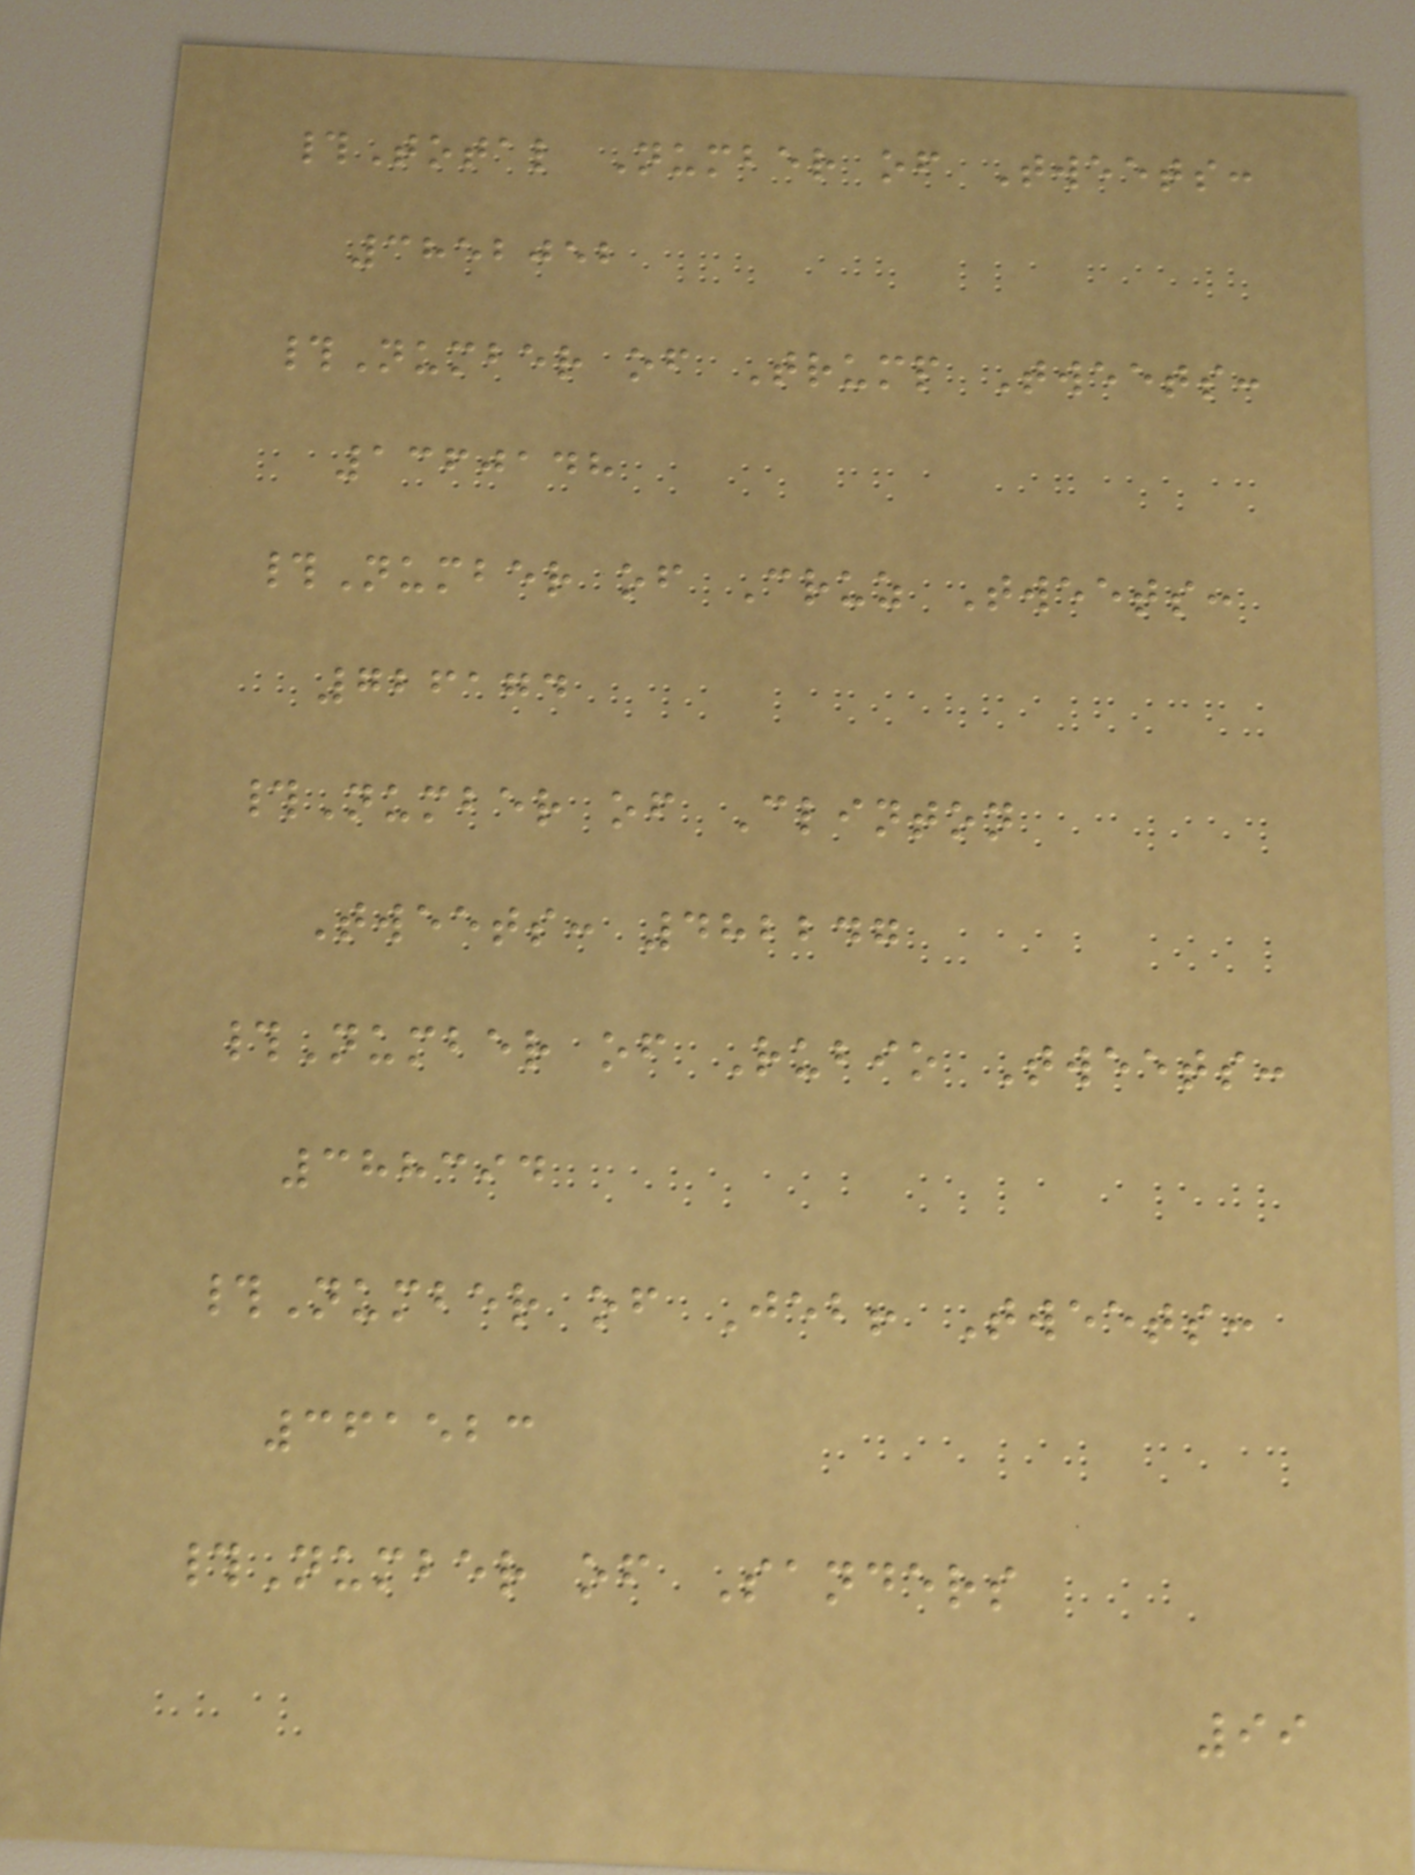#Total Number of Tweets:
3852052
#Number of Trump Tweets:
1360148
#Number of Cruz Tweets:
726174
#Number of Clinton
Tweets: 482247
#Number of Rubio Tweets:
388394
#Number of Jeb! Tweets:
361523
#Number of Sanders
99
